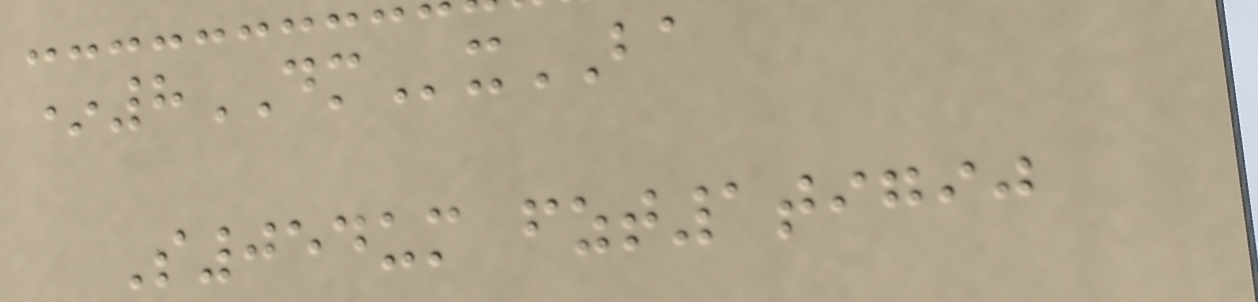*8DMxBA
S054um fzt1tigij
